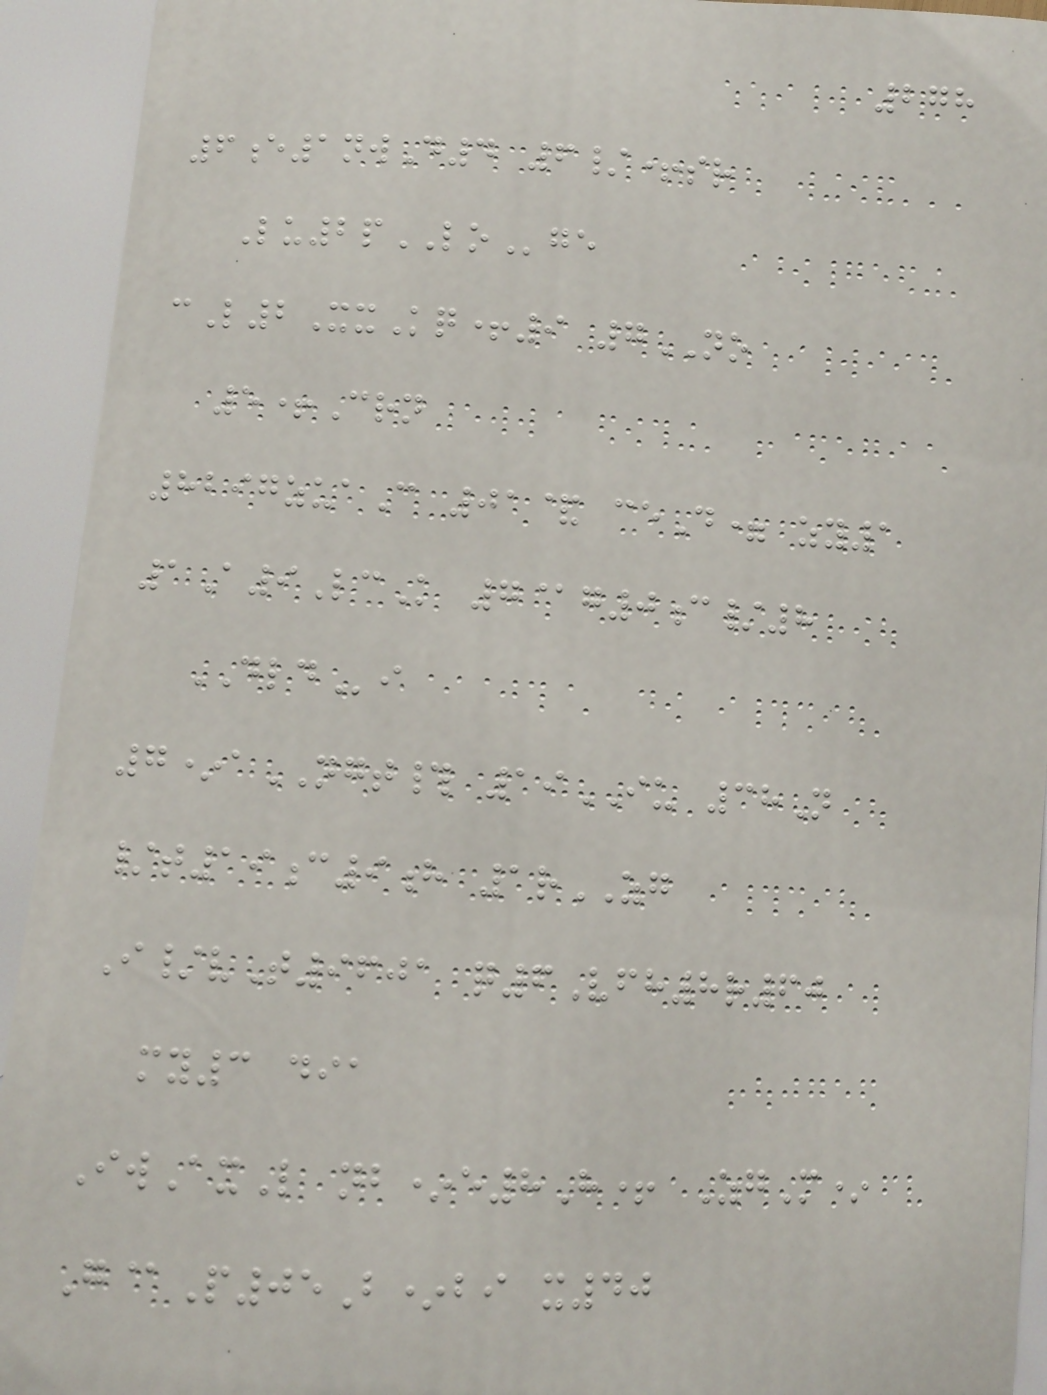278
6e1nwD4 6/+sr
Lu2pLOge
cL2XxKq+9 7NO
5+Crn
8297zuaC 01& ceD= zy1
1A9LcK 7@g0c/8
DLDi
7*aNGT# 19IU 38N
/t19c9h 1rZG
I/vT9601 q6Vfh8r60
my3 dia
IwAxL nb*e8H+ ZgM*
G@P05B*bi x40
